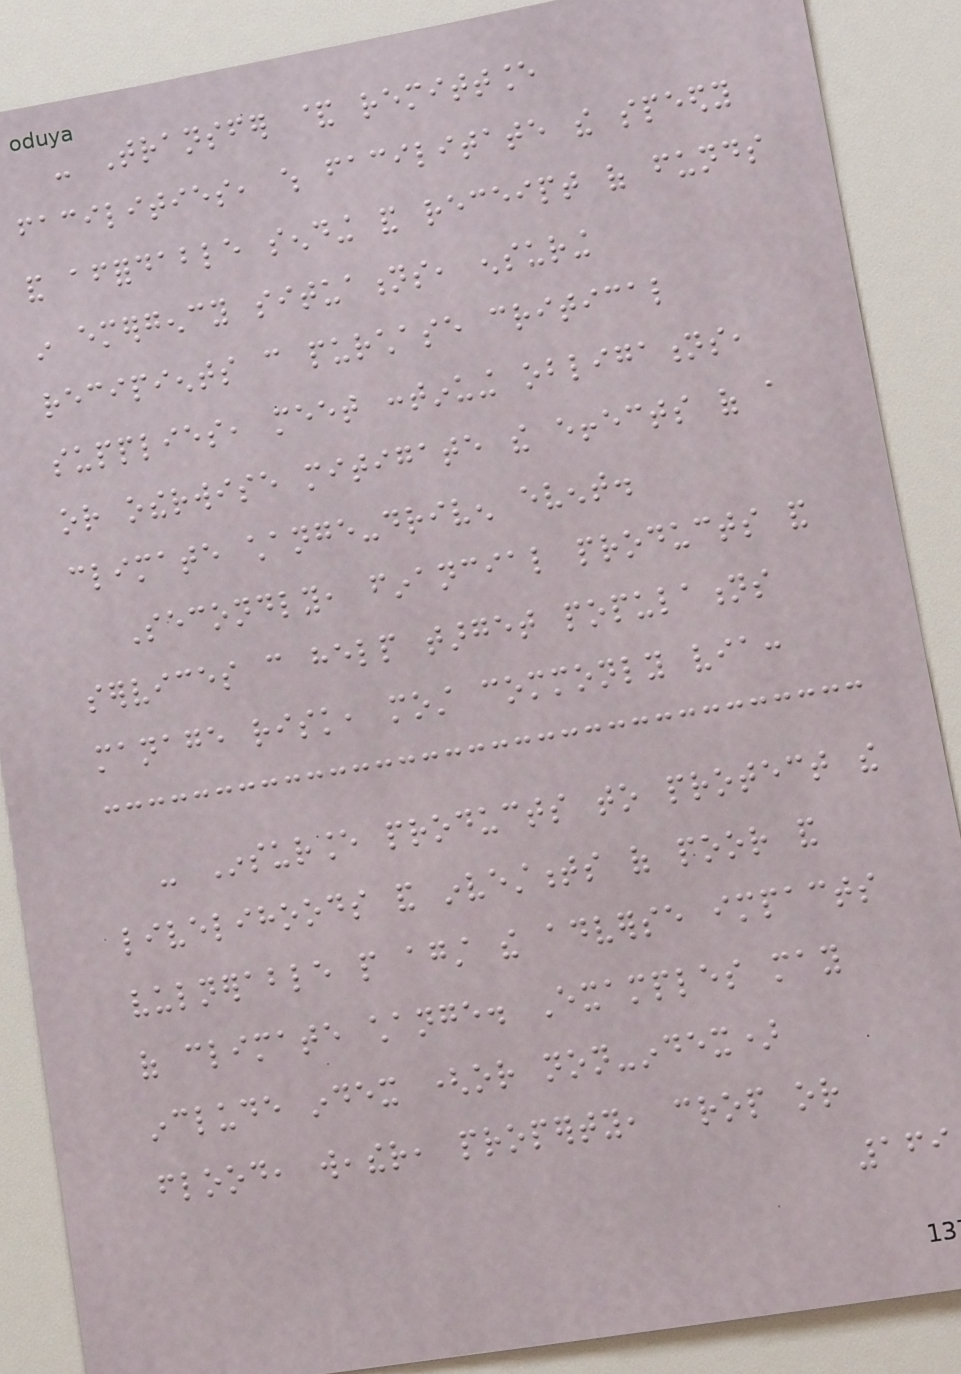- Transfer & remittance
facilities, which facilitate the speedy
and affordable sending and receipt of funds
in emergency situations, ensuring
recipients can purchase critical
supplies, meet continuing obligations,
or otherwise mitigate the effects of a
climate change-driven event.
Secondly, financial products and
services can help target populations
manage risk, most commonly via:
- Insurance products to protect the
livelihoods and investments of poor and
vulnerable people against the adverse impacts
of climate change. Examples may
include index (or non-index)
flood, weather, property, crop or
169
